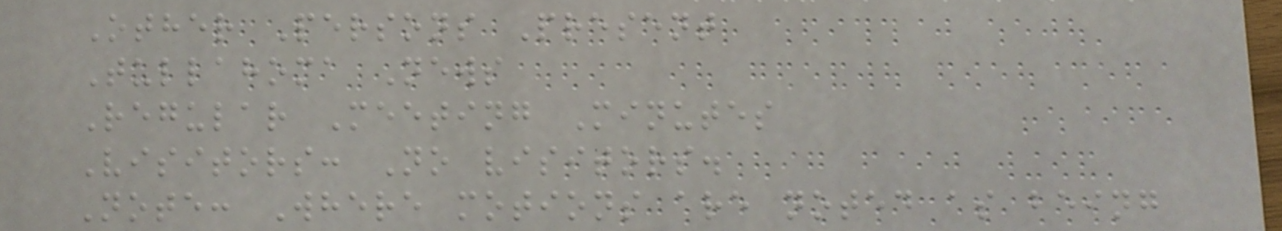Other Persons Present
Tullahoma News
Regular Meeting Minutes
Visitors: No visitors.
Note: Where motions are noted as being
